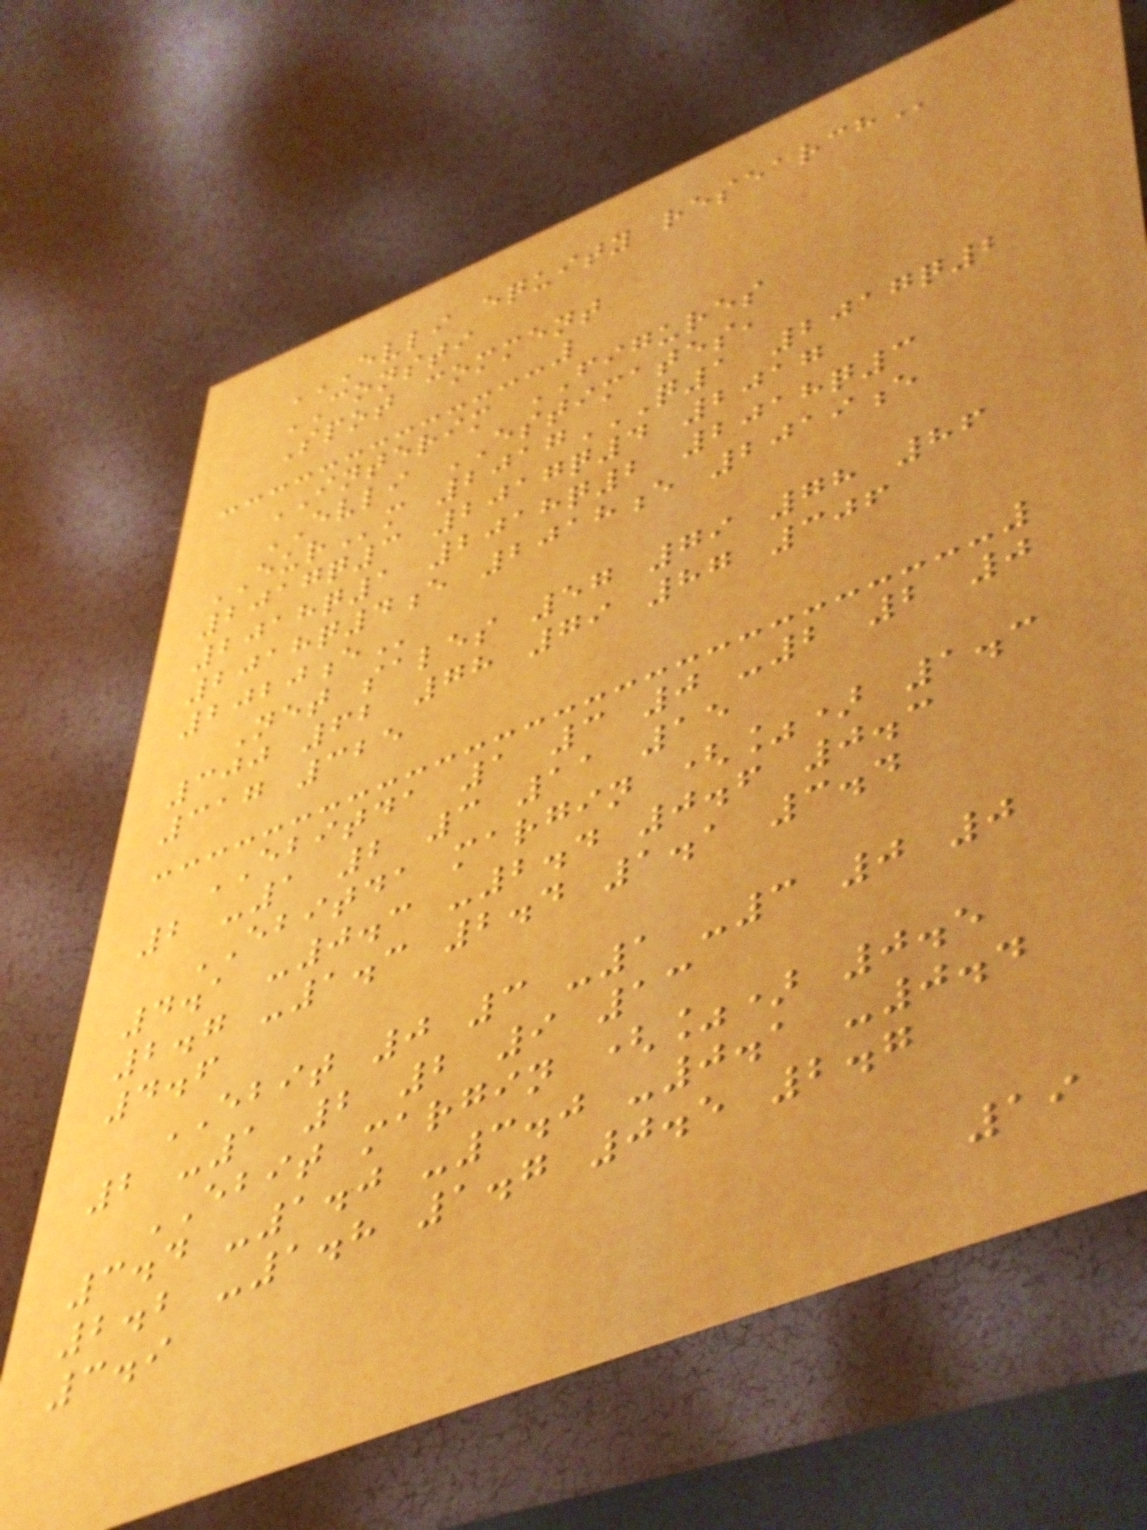EVLI EQUITY RESEARCH
CONSTI
Spot comment
INTERIM FIGURES
EVLI ESTIMATES,
EURm 2017Q1 2017Q2
2017Q3 2017Q4 2017
2018Q1 2018Q2 2018Q3
2018Q4E 2018E 2019E
2020E
Net sales 57 79 78 86
300 62 78 79 87 306
317 325
EBITDA 1 3 0 -2 2 0
2 -1 2 3 11 15
EBITDA margin (%) 1.3
4.1 -0.3 -2.4 0.6 0.3
2.7 -1.3 2.4 1.1 3.4
4.6
EBIT 0 3 -1 -3 0 0
2 -1 2 2 9 13
EBIT margin (%) 0.5
3.4 -1.0 -3.0 -0.1 -0.4
2.2 -1.8 1.7 0.5 2.7
3.9
19
